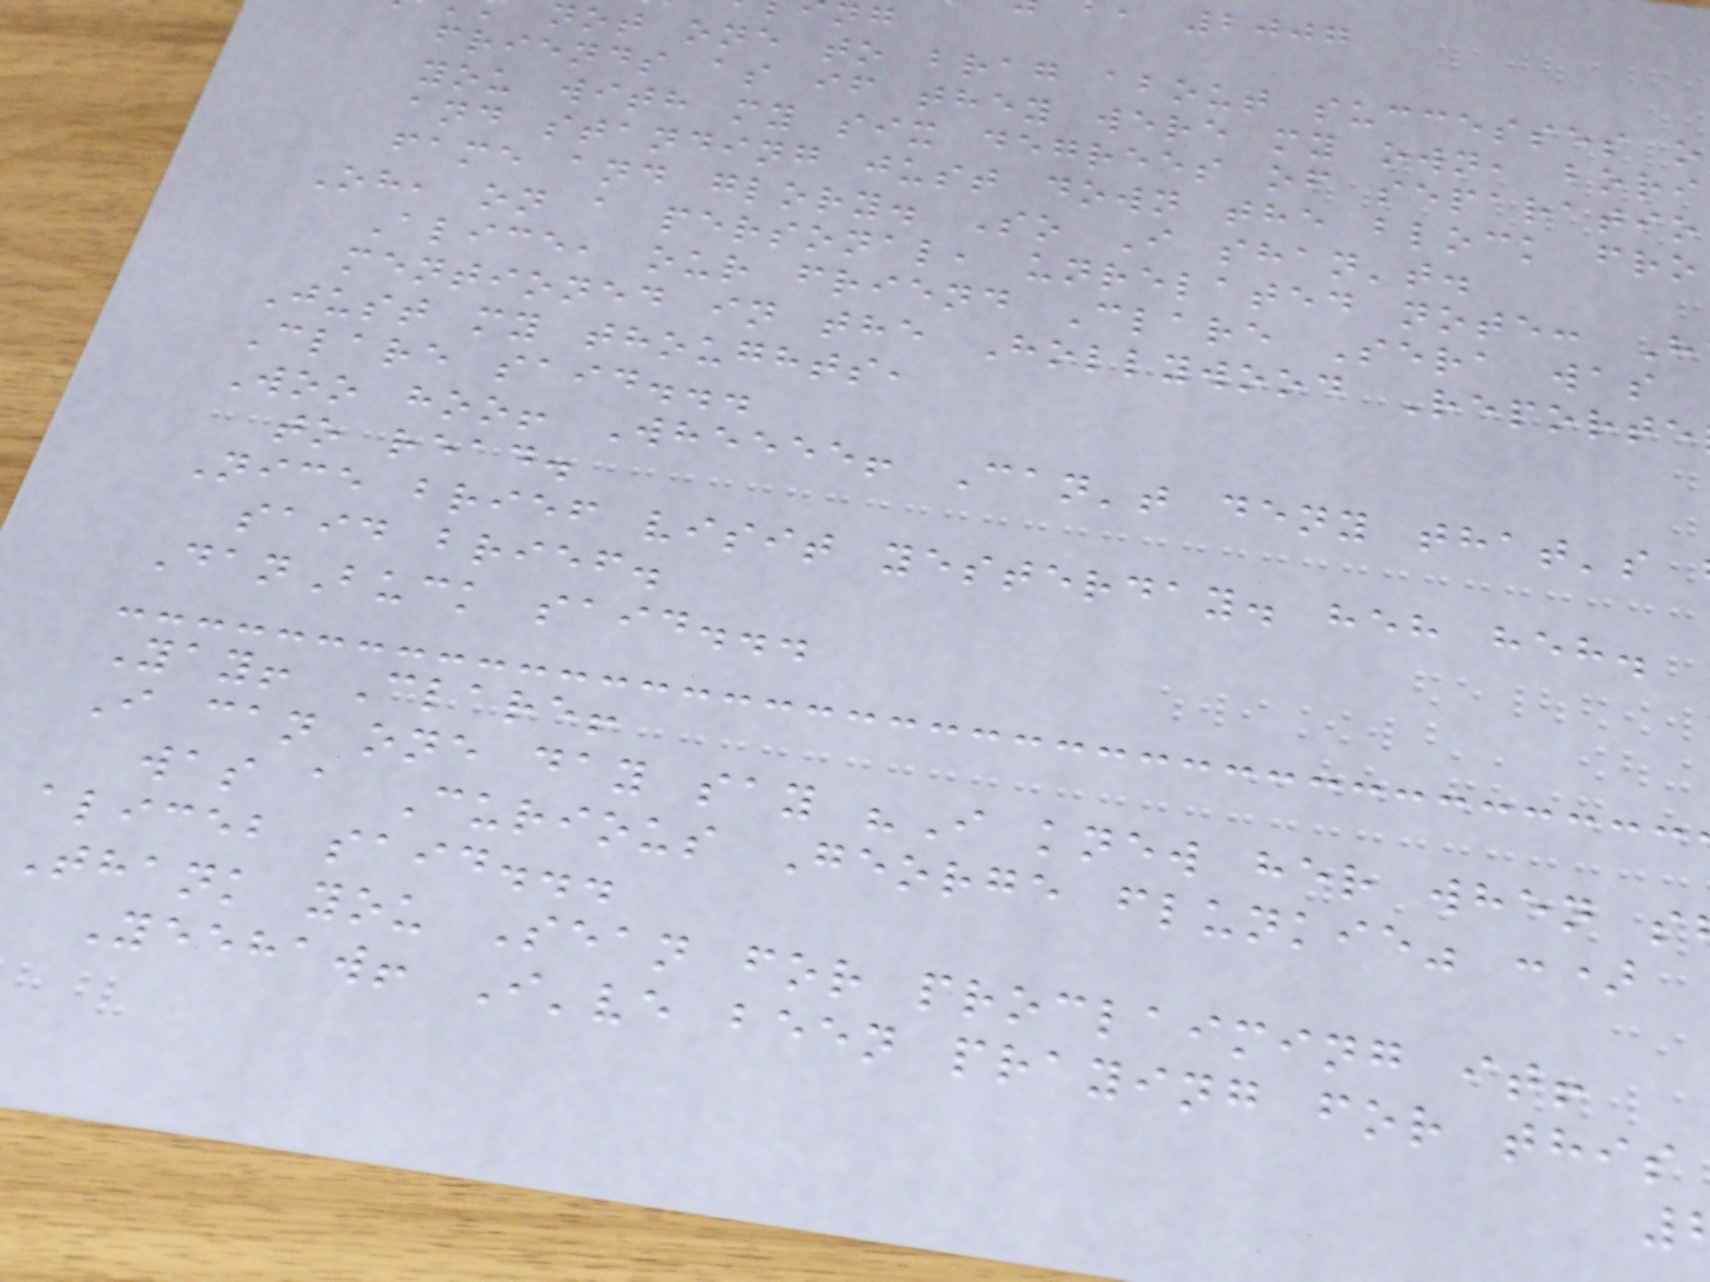not one to brag about successes o
friends as if they were my own, bori
you with my six degrees of separatio
and standing just down the block fro
fame and glory. So I shan't.
Oh, on a personal, unrelated note: H
Alice, our friend Clare Sera was
mentioned in the Hollywood Reporte
Just my thoughts,
Clare said...
Woo hoo! Wheeee! Can't deny that's
to read.
Nice brief visit yesterday. heh heh.
said brief.
DanBuck said...
Yay! Clare!
I can one day say "I knew her when s
was a Curious George flunkie" :)
aliceb said...
Thank you Sean for proclaiming it!
Yeehaw! I've been praying for this
